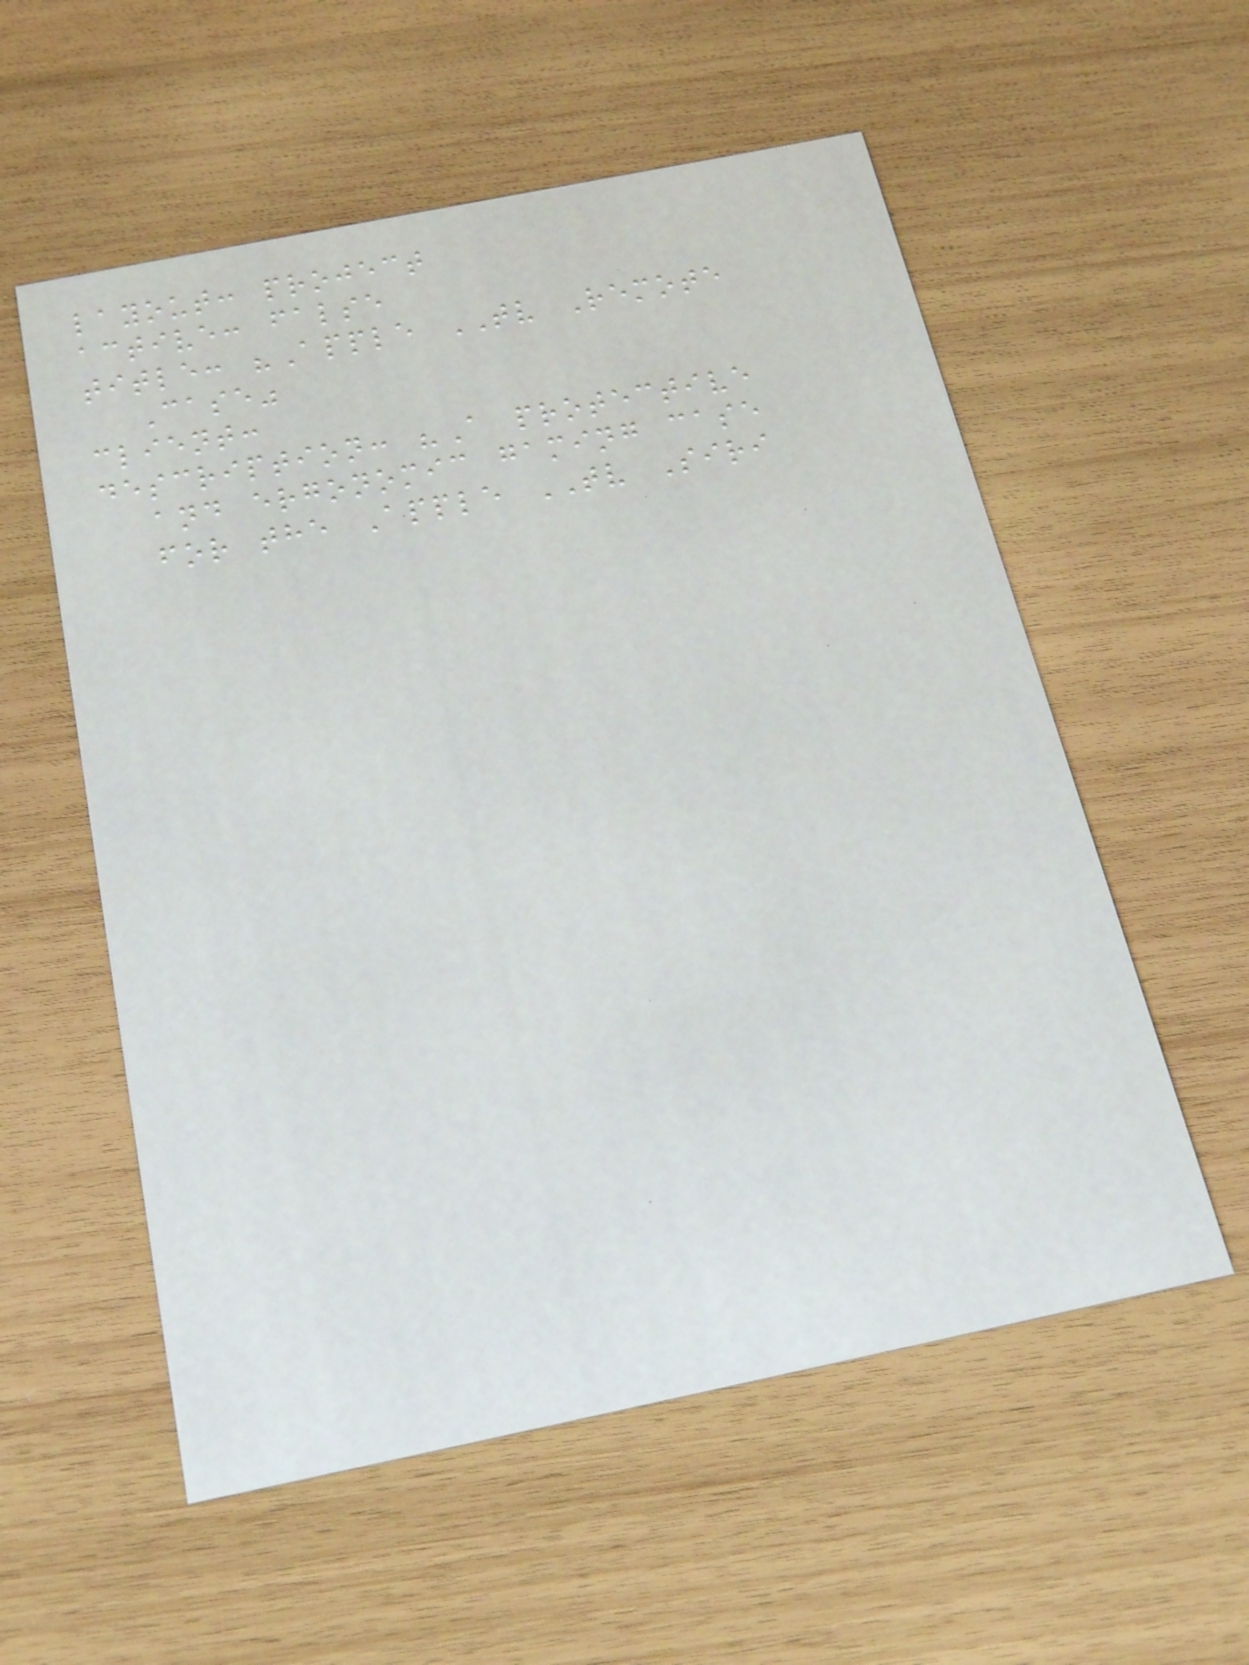layout: project
active: false
title: "Apple TV Remote
Case"
client:
description: "A protective
and ergonomic gaming case
for the Apple TV Siri
